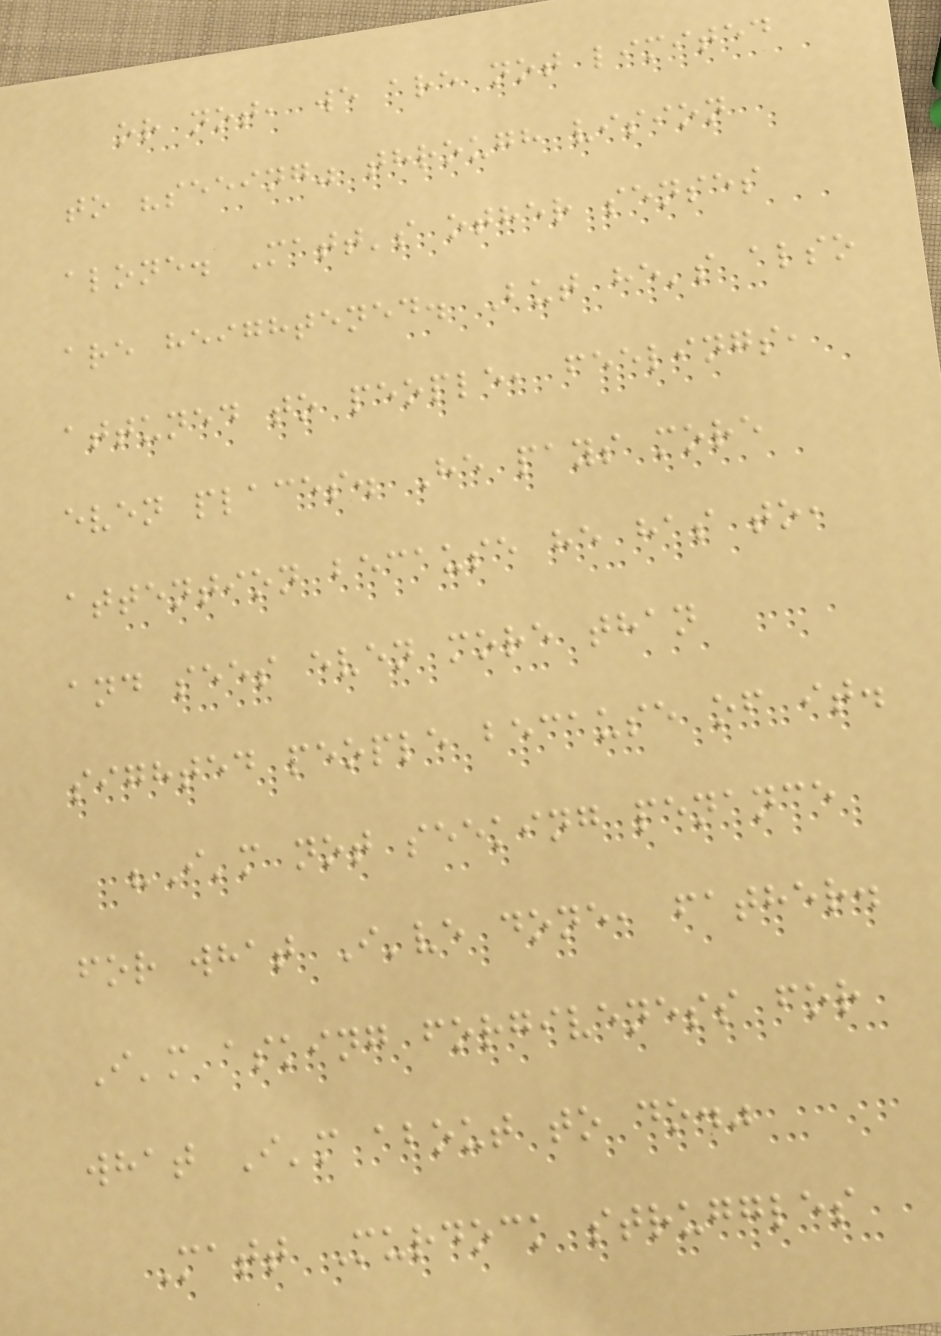or not, we are not limited
to "seeing" through vision
alone. Matt's other senses
are heightened. But he's also
attuned to people, feelings,
even places. He pays more
attention because he has to,
and sees even more than
sighted people because of it.
"I'm not seeking penance
for what I've done, father.
I'm asking forgiveness for
what I'm about to do."
Matt Murdock struggles
